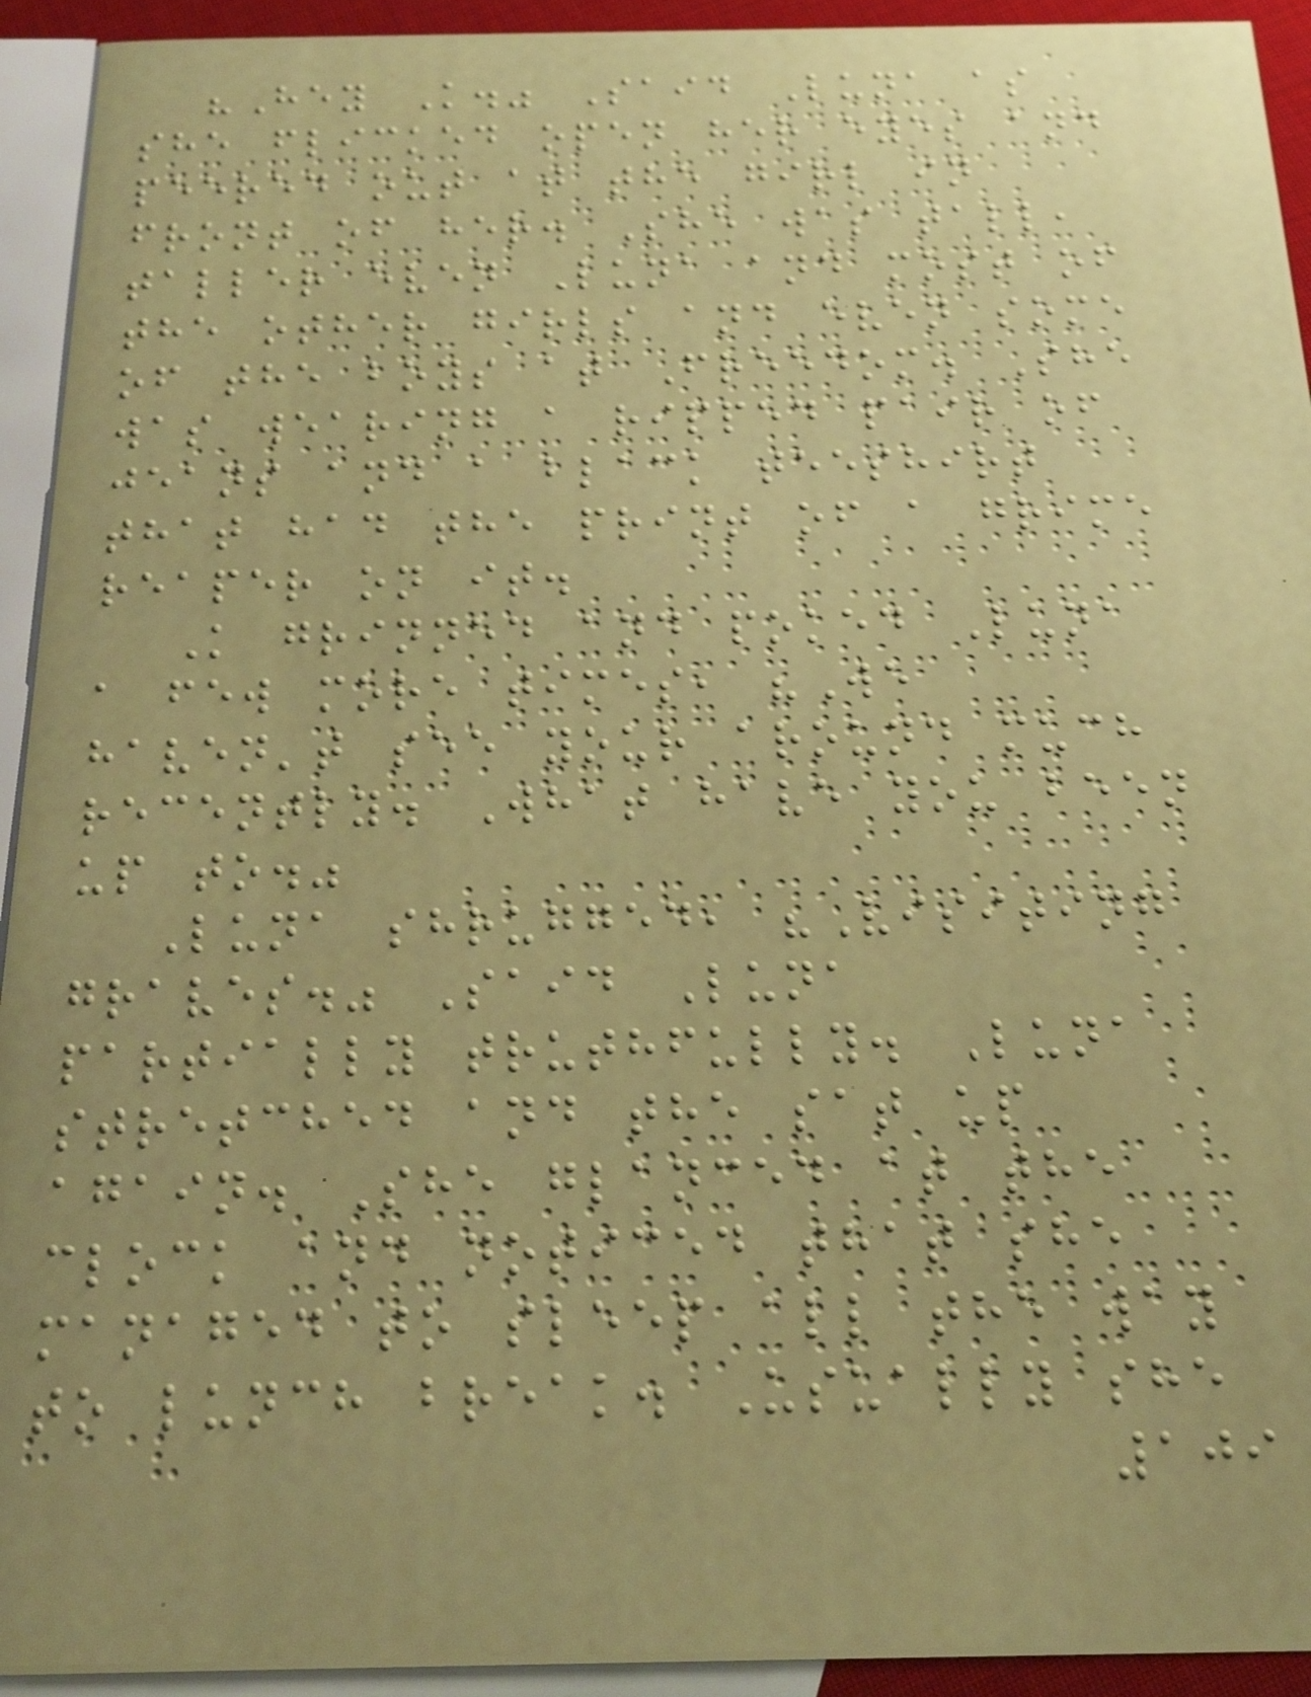"Hey K." Said Luna as
she flicked open her eyes and
peered out at the girl in
front of her. She was tall,
taller even Luna and most of
the other girls and even some
of the boys at Freedom. She
was wearing a ripped pair of
jeans and a black teeshirt
that had the print of a grime
reaper on it.
K grinned and poked Luna
a few more times, "We
haven't see your around much
recently. What have you been
up to."
Luna shrugged, "Visiting
graves." Said Luna
partially truthfully. Luna
stretched and the sat up
again. She glanced at the
clock and noticed that she
managed to sleep all the way
to lunch break. Usually she
109
